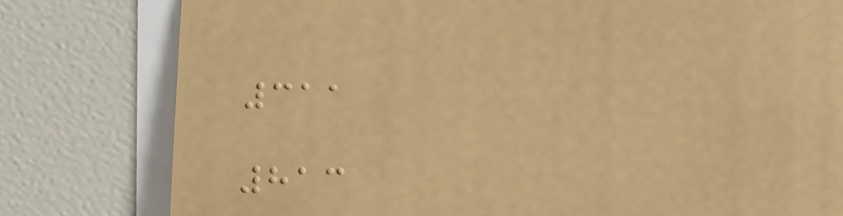311
813
